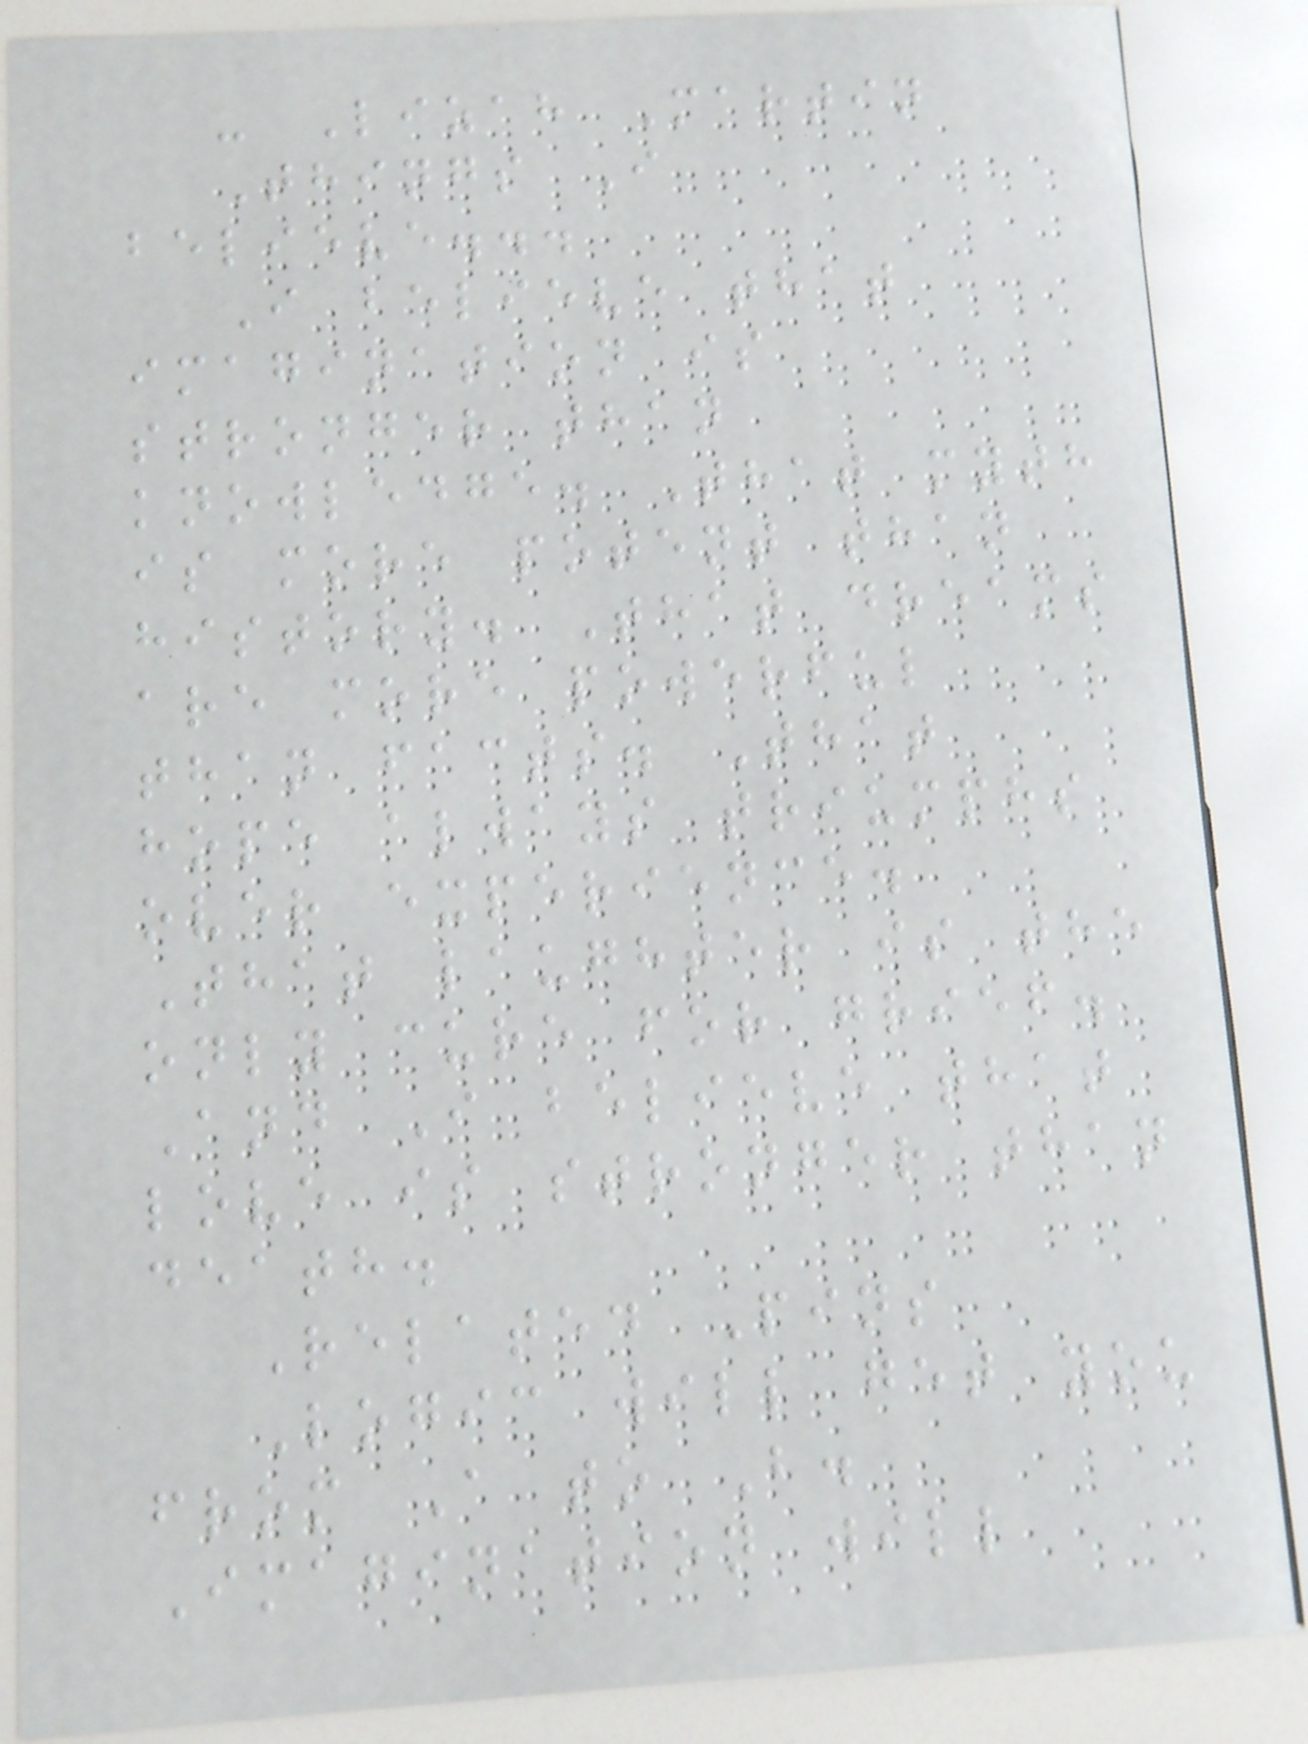- Lizah Martin
Things I
believe...
I believe that
imagination is
stronger than
knowledge. That myth
is more potent than
history. That dreams
are more powerful
than facts. That
hope always triumphs
over experience.
That laughter is the
only cure for grief.
And I believe that
love is stronger than
death.
Related Pins
Logic will get you
from A to B.
Imagination will
